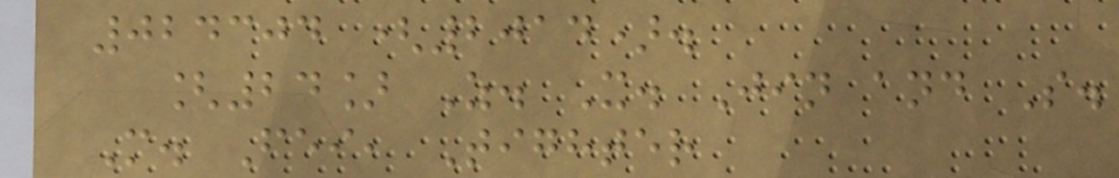024304 (2014).
[24] Z. X. Jin and S.
M. Fei, Tighter
